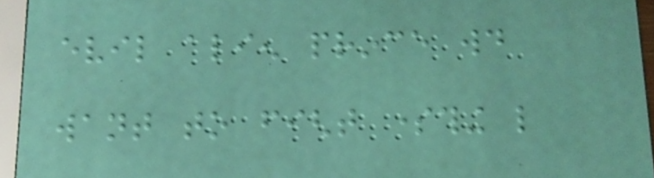evil alien prince would
want to fight something like
